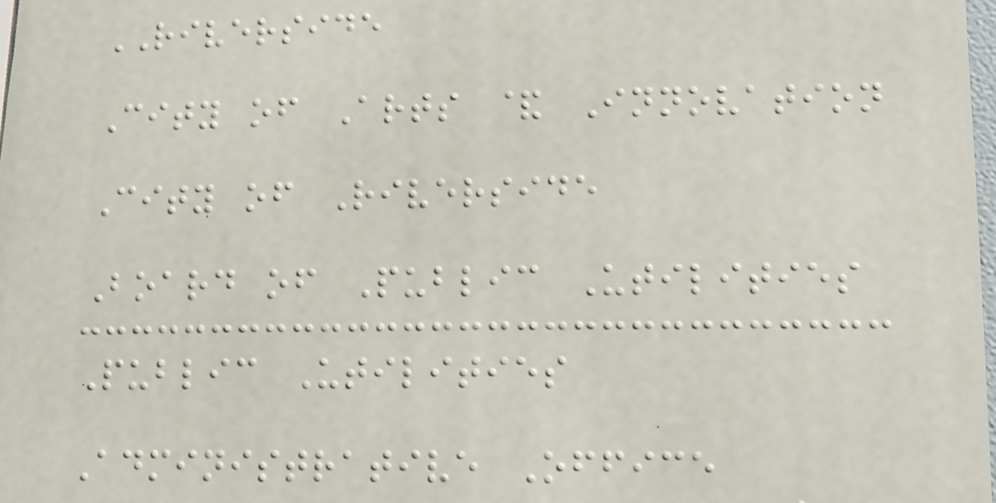RIVERSIDE
City of Arts & Innovation
City of Riverside
Board of Public Utilities
Public Utilities
Administrative Office
